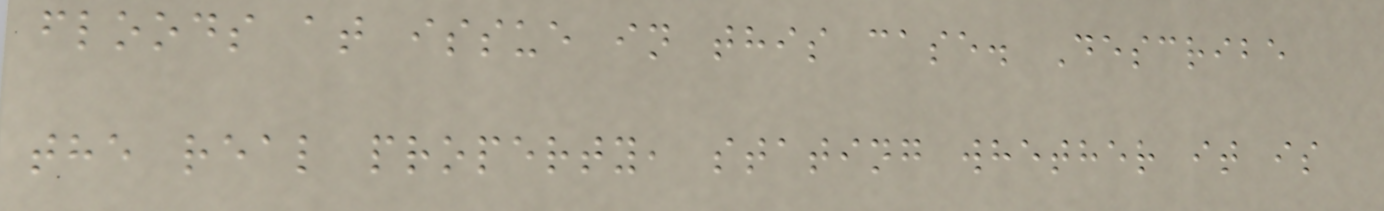floods at issue in this case. Describe
the real property, stating whether it is
